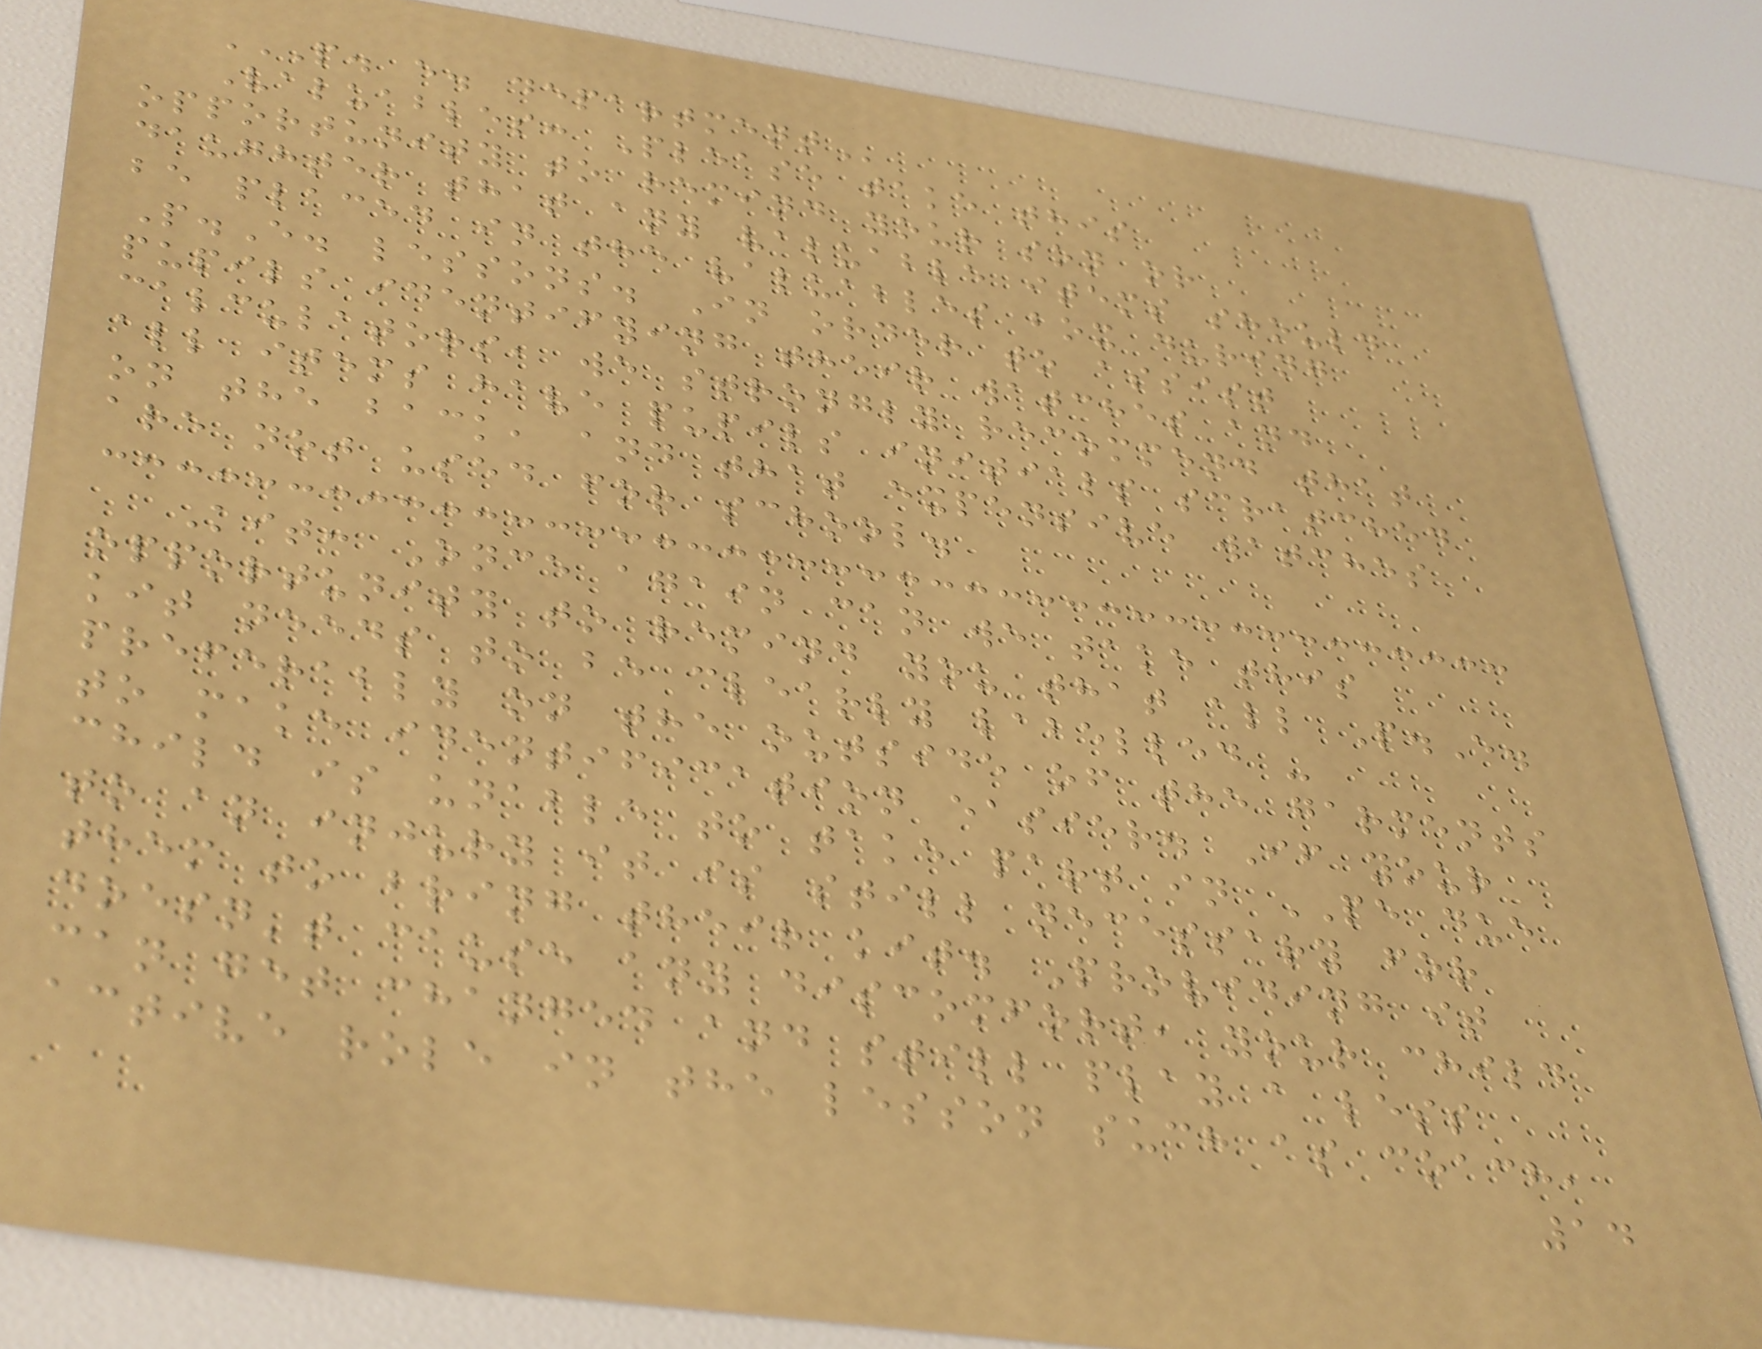P. E. DEPARTMENT
Valuables: Please take this
opportunity to remind your son or
daughter that any valuable items should
be placed in the valuables box during
P.E. lessons. In order to assist
pupils identifying their watches and
calculators, we strongly recommend that
all items have pupils initials scratched
on the back, and that expensive watches
are not used for school.
Kit: Once again can we take this
opportunity to remind you that all P.E.
kit needs to be clearly labelled -
preferably on the outside of the garments
to make identification easier. If your
child is unable to take part in PE due
to an injury it is still necessary for
them to bring their kit. Providing it
doesn't cause any discomfort, your child
can get changed and still play a less
active role in the lesson such as coach,
14
